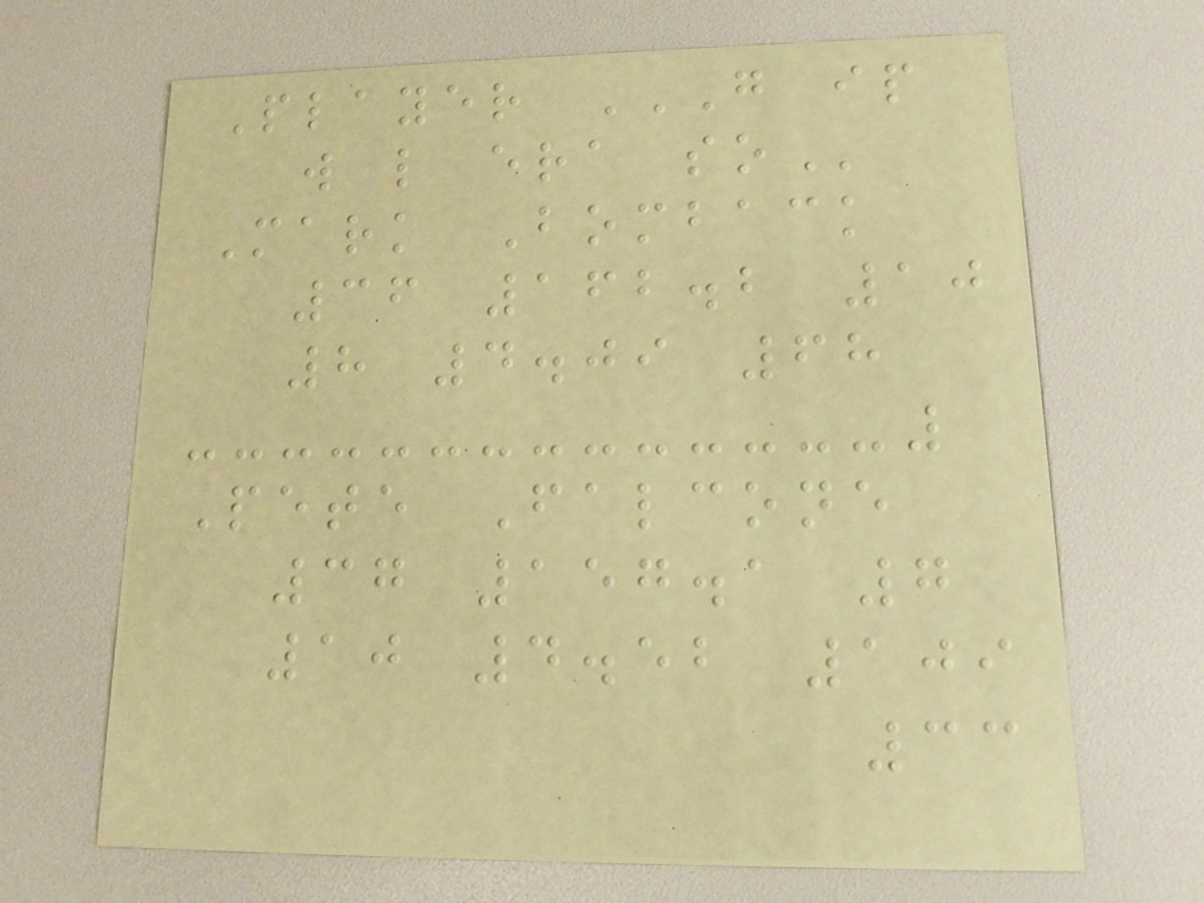Player G IP
W L ERA SO
Mark Bomback
36 162.2 10
8 4.09 68
Pete Falcone
37 157.1 7
10 4.52 109
33
